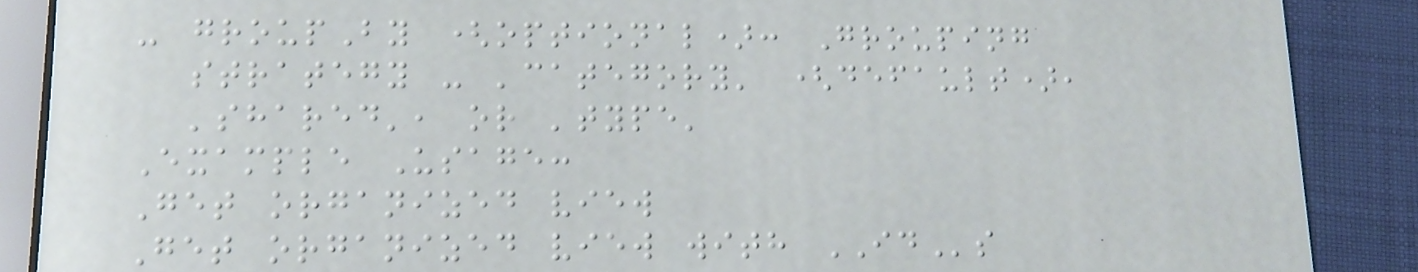- groupBy (optional): Grouping
strategy - 'category' (default),
'shared', or 'type'
Example Usage:
Get organized view
Get organized view with IDs
